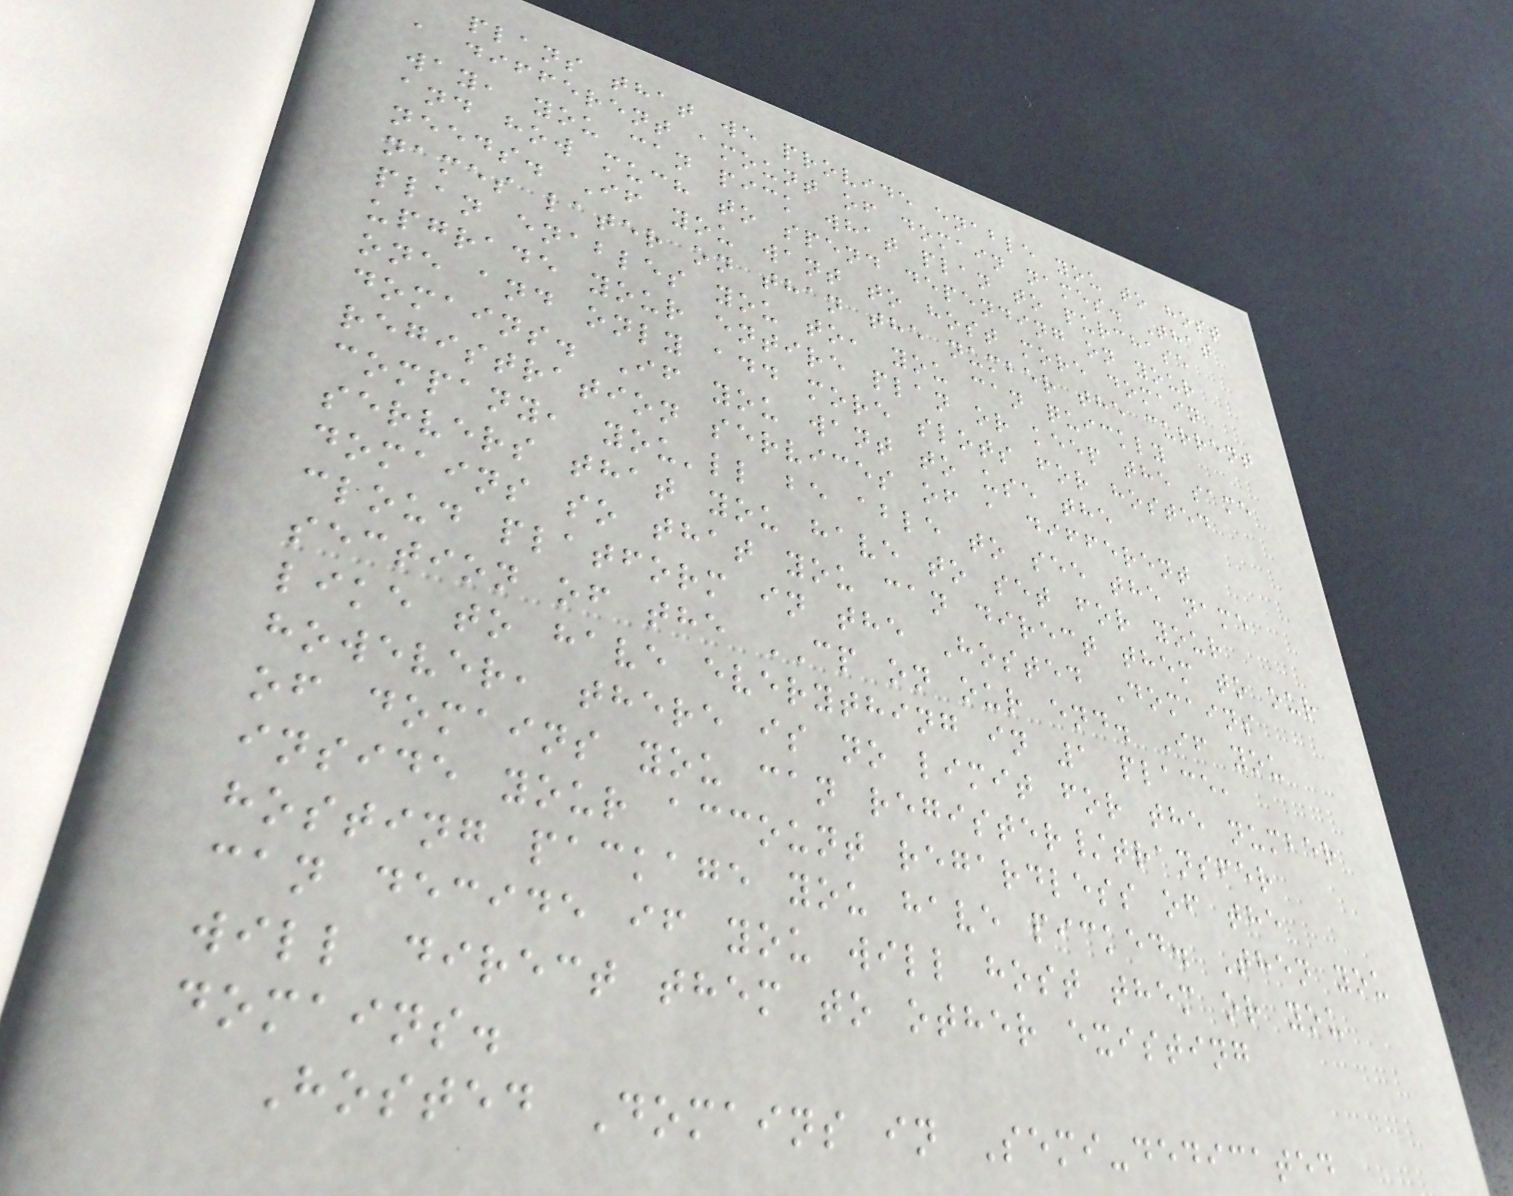plans that we provide enable you to host
a different amount of domain names. That
way, you can pick what plan to purchase
and how much to spend depending on your
needs. If you want to host more domain
names later on than the number the current
plan enables you to, you can quickly
upgrade your entire plan or keep the same
one and only add more slots for hosted
domains. If you want to use the
registration services of a different
company, you'll be able to see the name
servers that you have to set for your
domains so that you can direct them to our
cloud platform in the Hosted Domains
section of the CP on our end. If you
like to have everything in 1 place,
however, there is no limit for the number
of domains you can register/transfer
inside your account regardless of the
hosting package you have picked. Then you
can decide if you will host them or you
will direct them to other existing
domains.
Hosted Domains in Semi-dedicated
